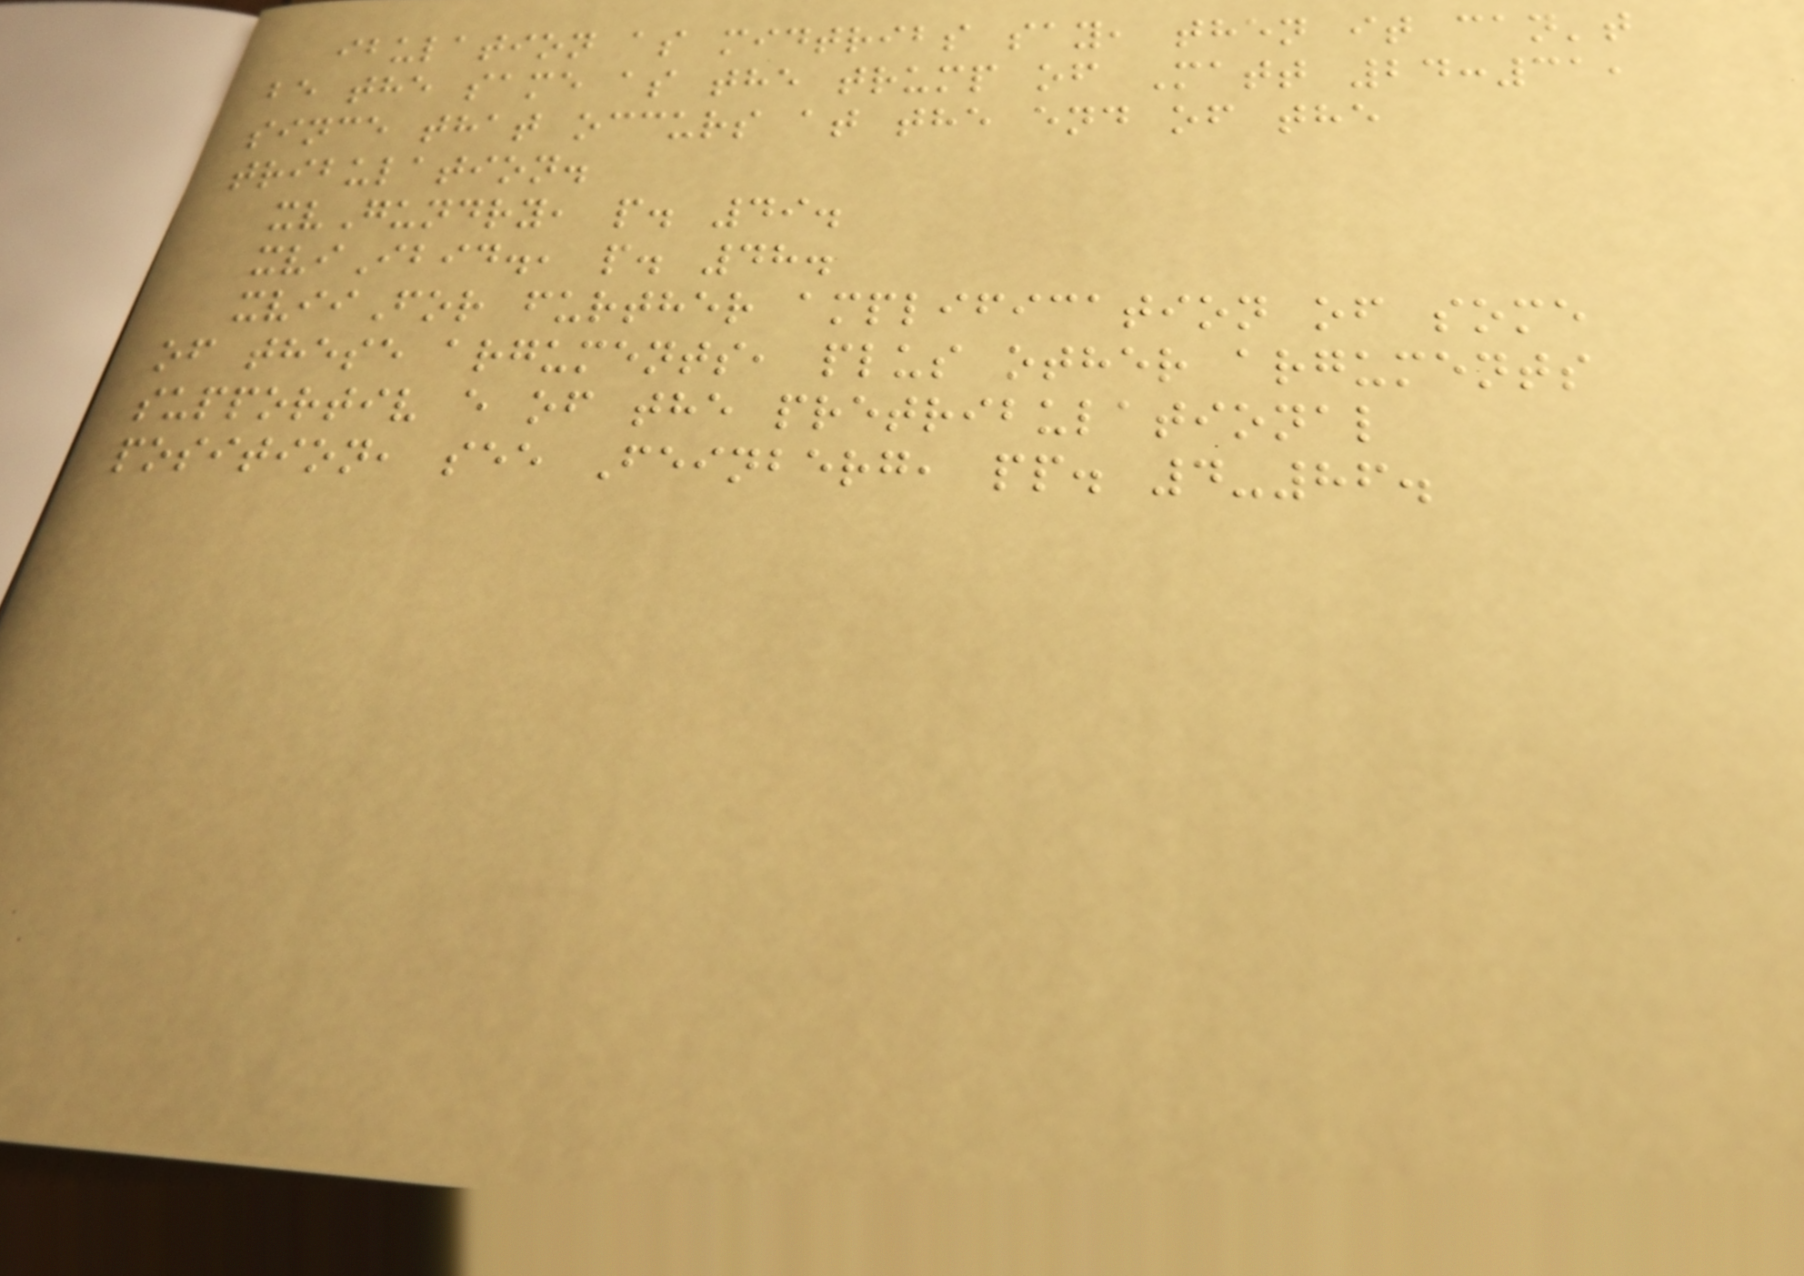ibulation as midtribs say, then it can't
be the same as the trump of Matt 24:31,
since that occurs at the end of the
tribulation.
xvGundry, p. 49.
xviIbid., p. 48.
xviiFor further amplification of some
of these arguments, plus other arguments
supportiv e of the pretribulational
position, see Feinberg, pp. 4-86.
